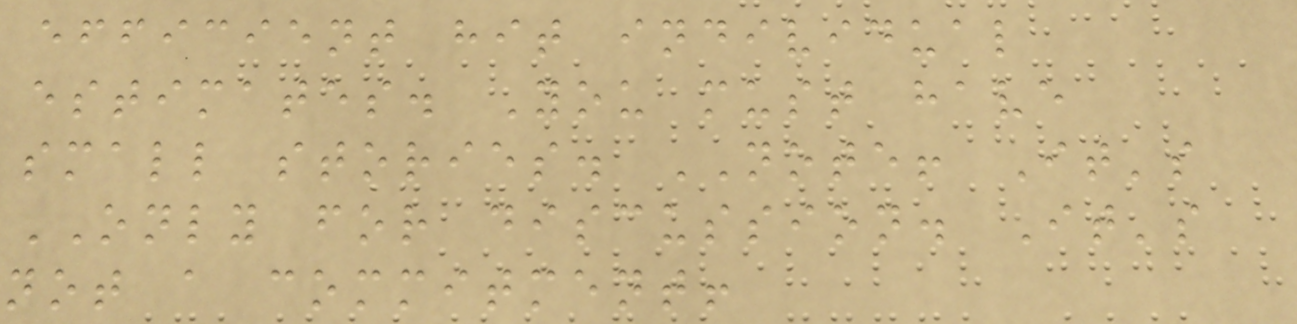efficient hit individual
estimates. You must have
small stories. NOTE! It's
ONLY for discussion. It's
not a commitment!
